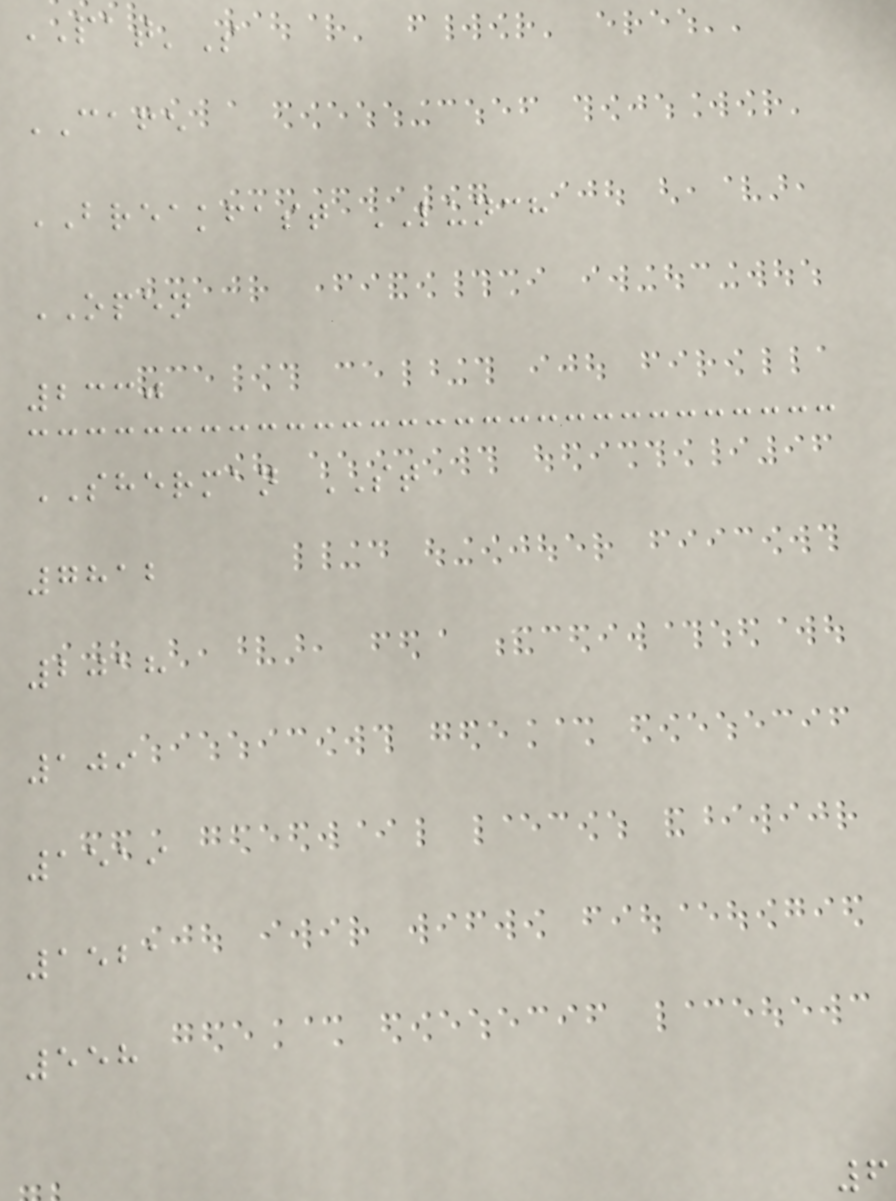PAT'S
CAFE
BREAKFAST LUNCH
OPEN
2330
SHERMAN ST
7812
2018
109
1519
1521
558
6
